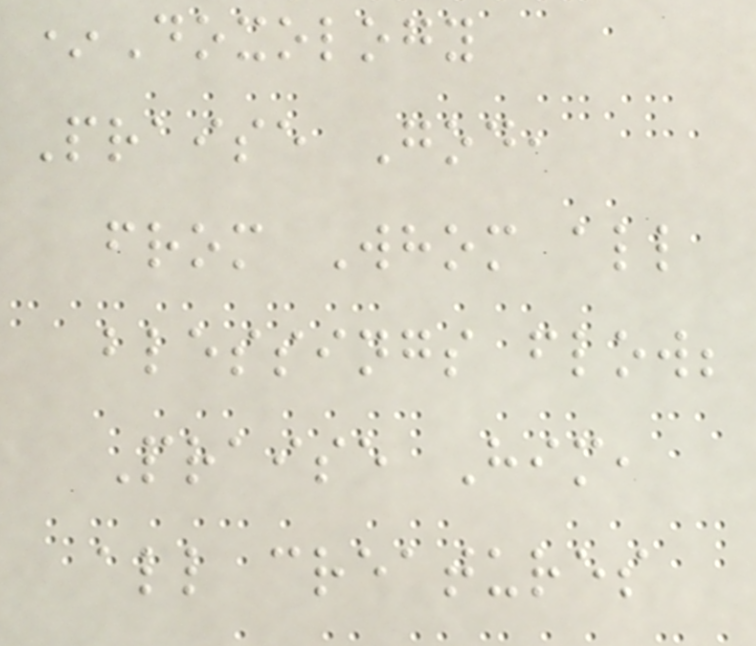*Doxology
Praise God,
from Whom all
blessings flow;
Praise Him,
all creatures
